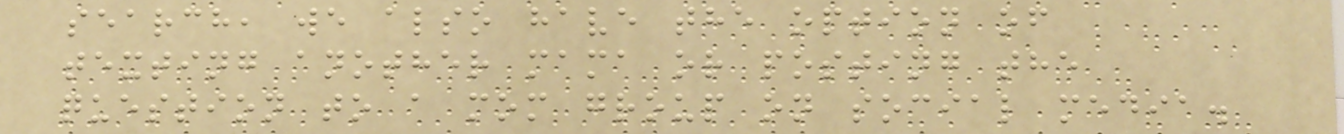search, we also have the option of
texting another mama or posting the
question to a mom group on social media.
